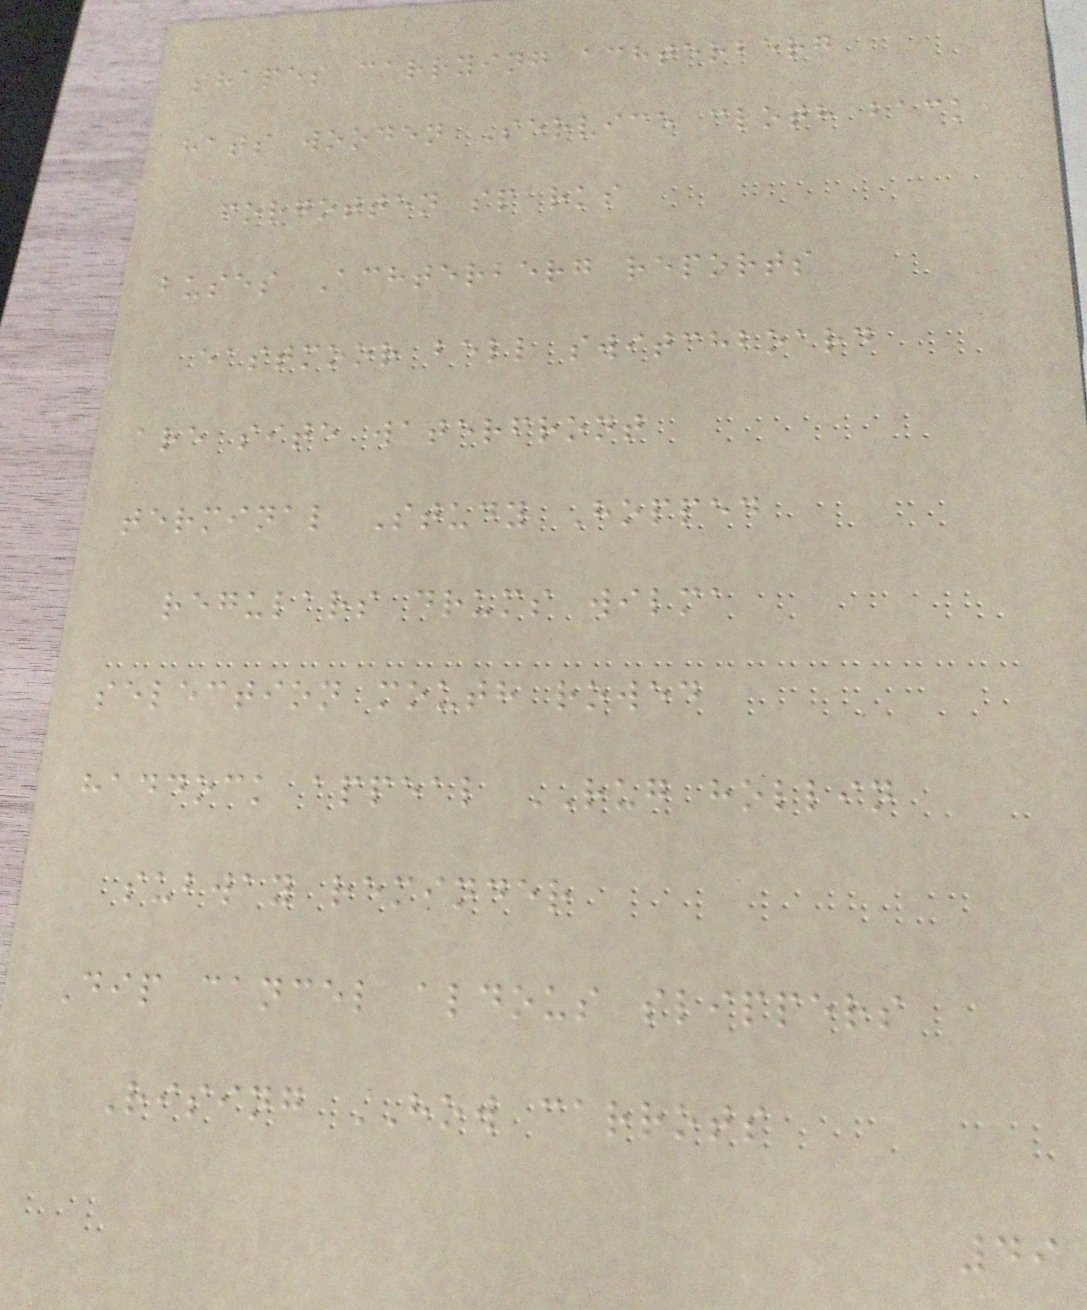shapes carrying achterberg
hats wooden Service cloth back
forgotten sparks
buses Achterberg reports
eastmoor bell switchboard
are site waterfront
terminal Study Hopped
regulars drums wilma
selection mouth rowed
haddock appeal RUG hollin
subway reminder
Dip cancel aldous slippers
Rising HOW carrots
49
